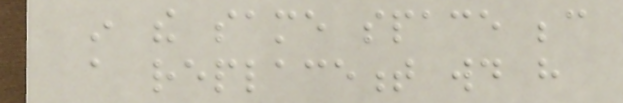in the same space because
a replacement would have
